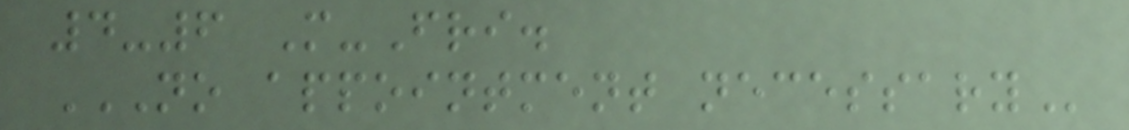4-6 M-Fri.
NO APPOINTMENT NECESSARY
